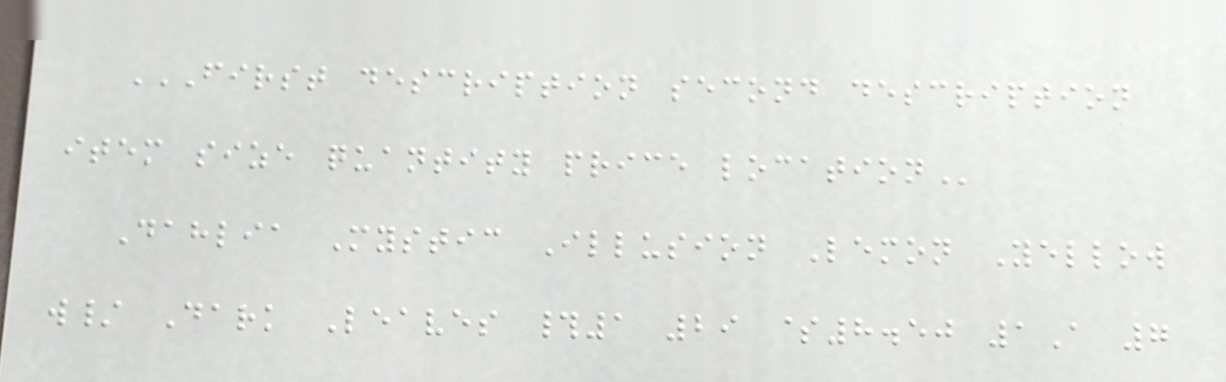FIRST DESCRIPTION SECOND DESCRIPTION
ITEM SIZE QUANTITY PRICE LOCATION
Dahlia Mystic Illusion Lemon Yellow
w/ Dark Leaves #1 29 $8.50 1A 7
